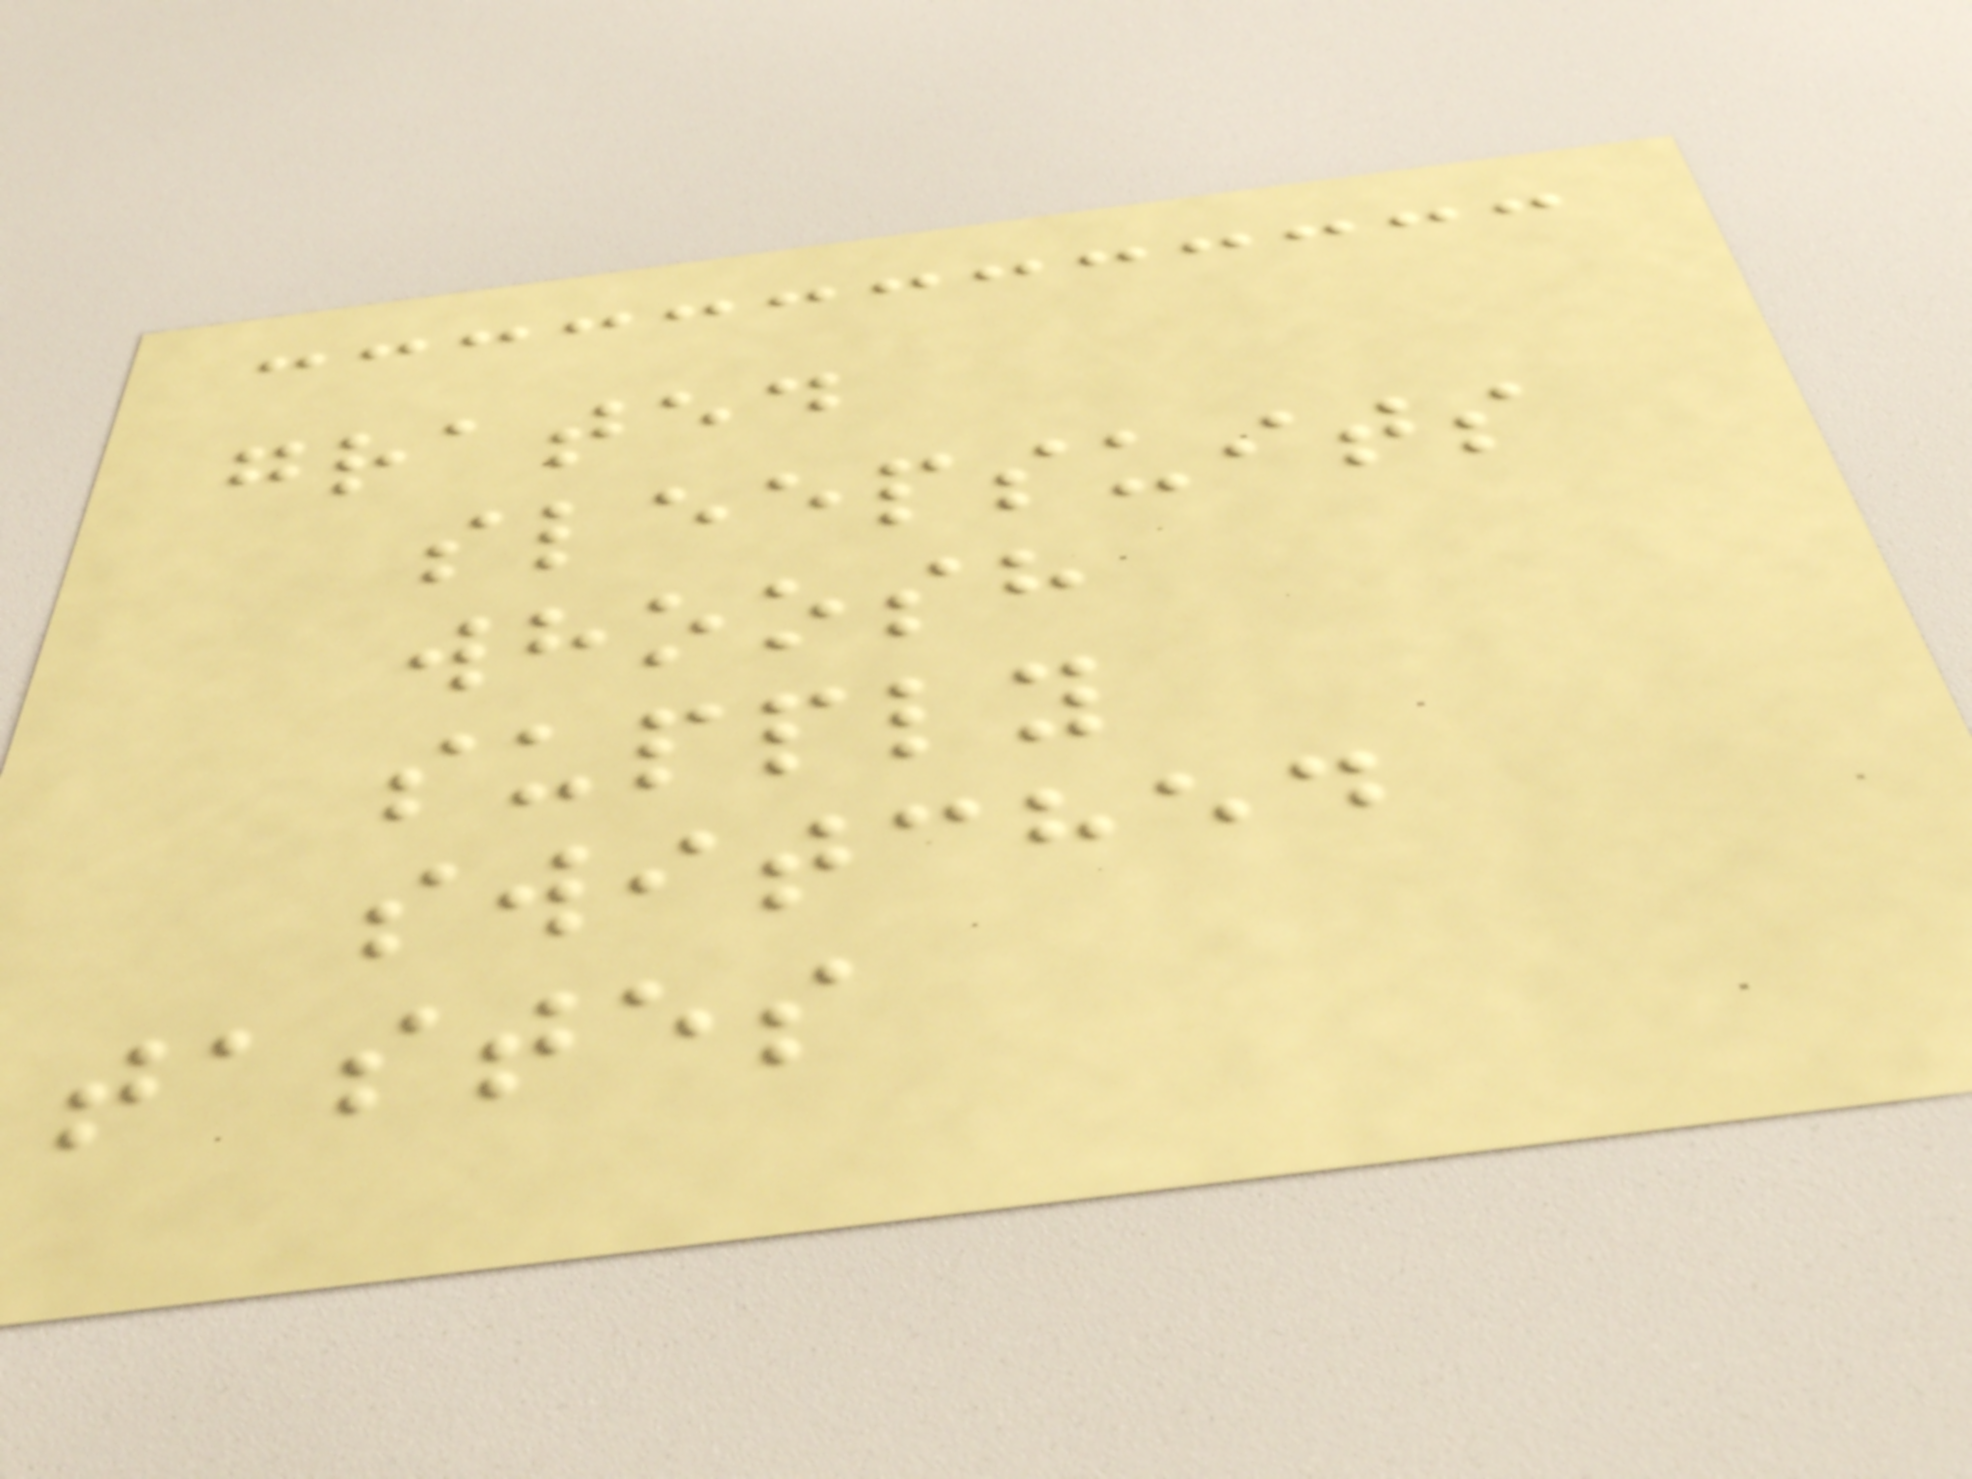grated
sleepsuits
whoosh
supply
switched
tastes
